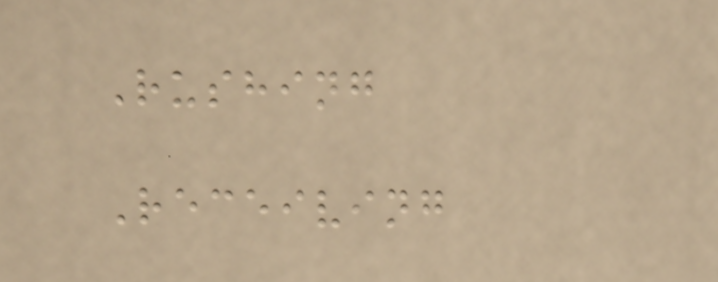Rushing
Receiving
